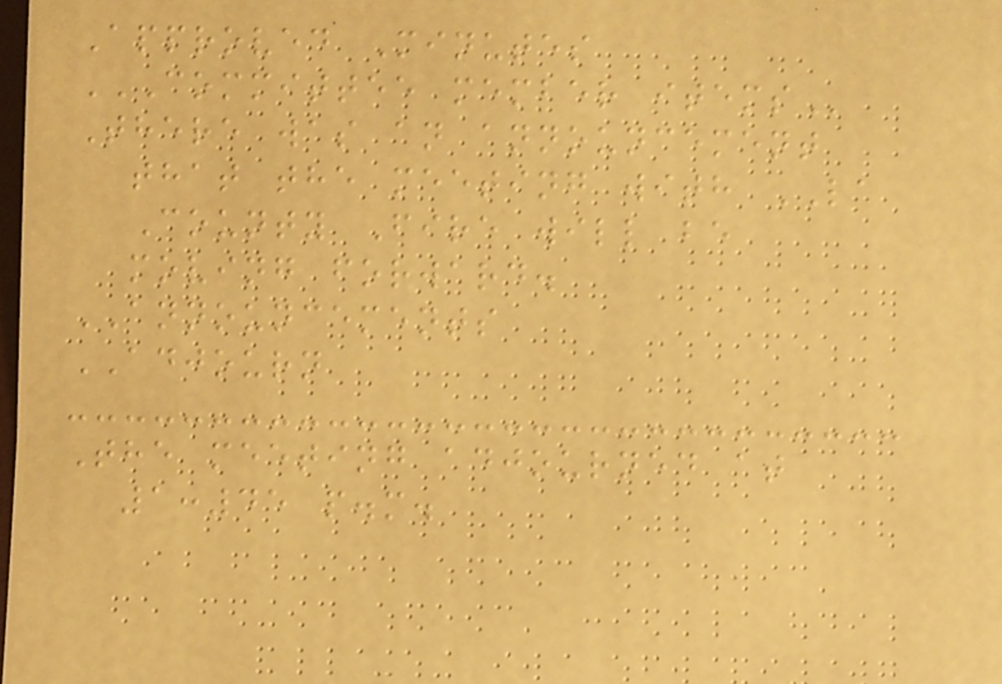Approved Minutes
COMMITTEE MEMBER ITEMS
There was an announcement
that the meeting with LA
County Fire will be
moving forward.
ANNOUNCEMENTS
ADJOURN
The meeting adjourned at
1:45 p.m.
